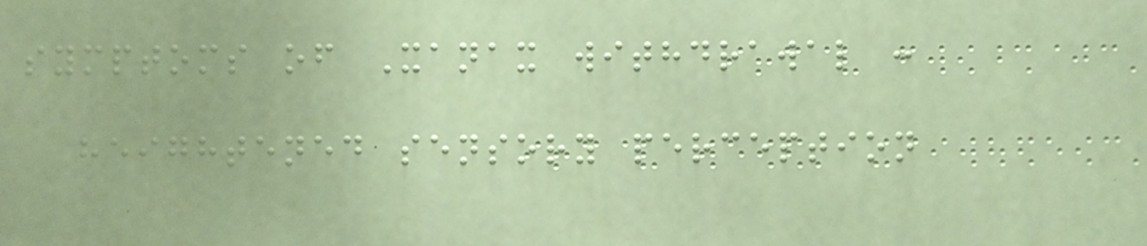symptoms of Xanax withdrawal :
heightened sensory perception
